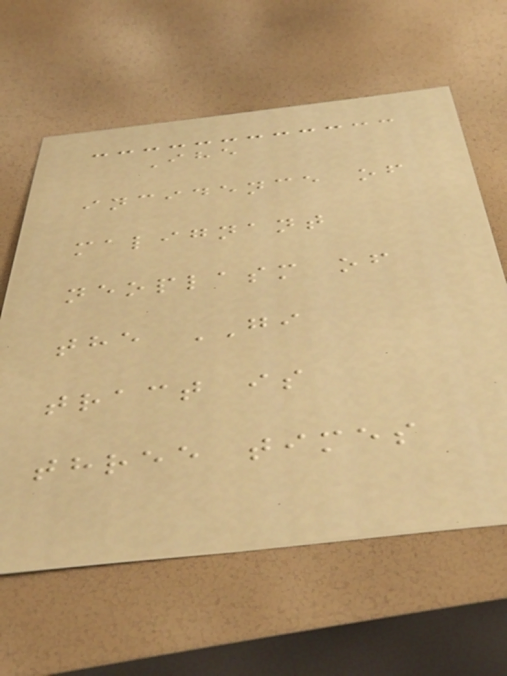Ihe
incidence of
malignant
neoplasm of
the GI
tract is
three times
